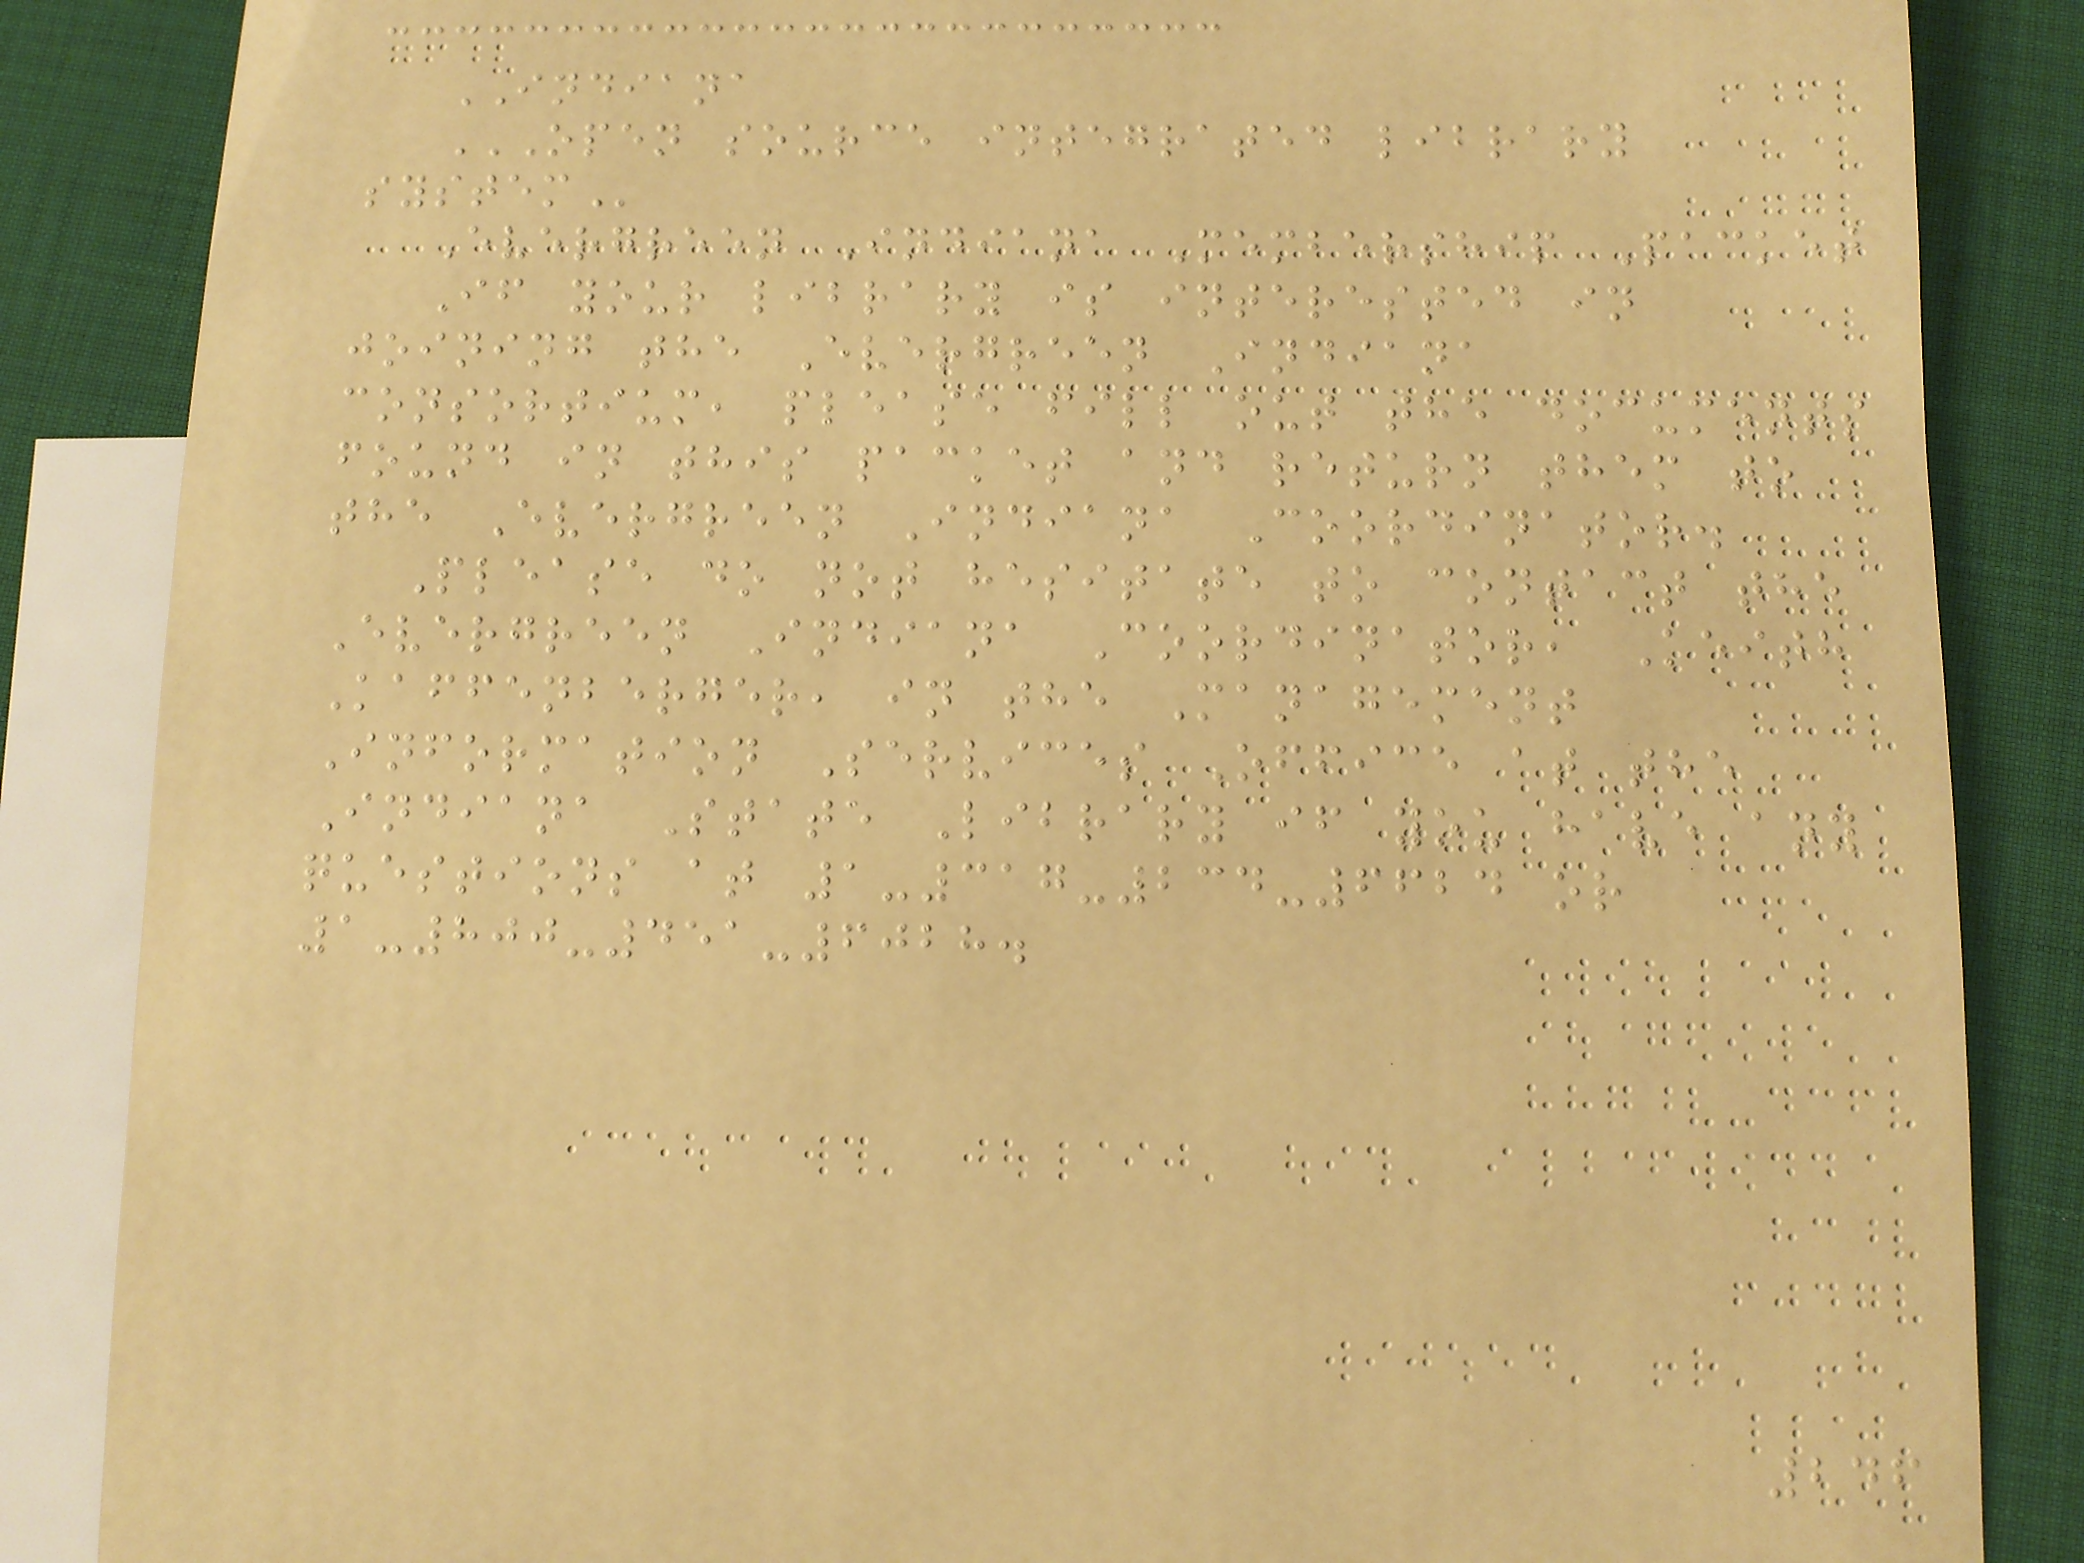INDIANA
OPEN SOURCE INTEGRATED LIBRARY
SYSTEM
Evergreen Indiana Membership Packet
If your library is interested in
joining the Evergreen Indiana
consortium, please fill out the documents
found in this packet and return them to
the Evergreen Indiana Coordinator.
Please do not hesitate to contact the
Evergreen Indiana Coordinator, Keith
Kaffenberger, in the Management
Information Services Office at the
Indiana State Library if you have any
questions at 1-317-234-6624 or
1-800-451-6028.
246
